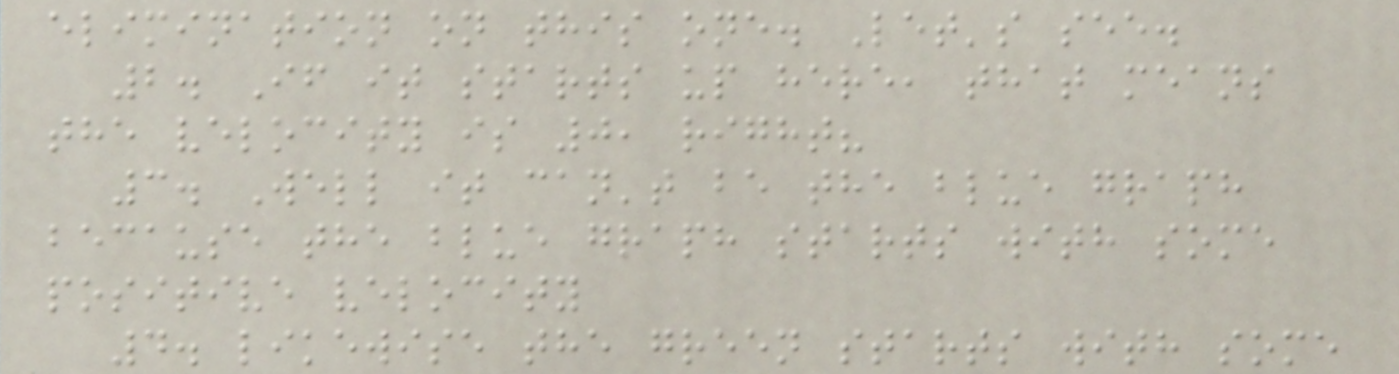elimination on this one. Let's see.
2. If it starts up here, that means
the velocity is 0, right?
3. Well it can't be the blue graph
because the blue graph starts with some
positive velocity
4. likewise the green starts with some
